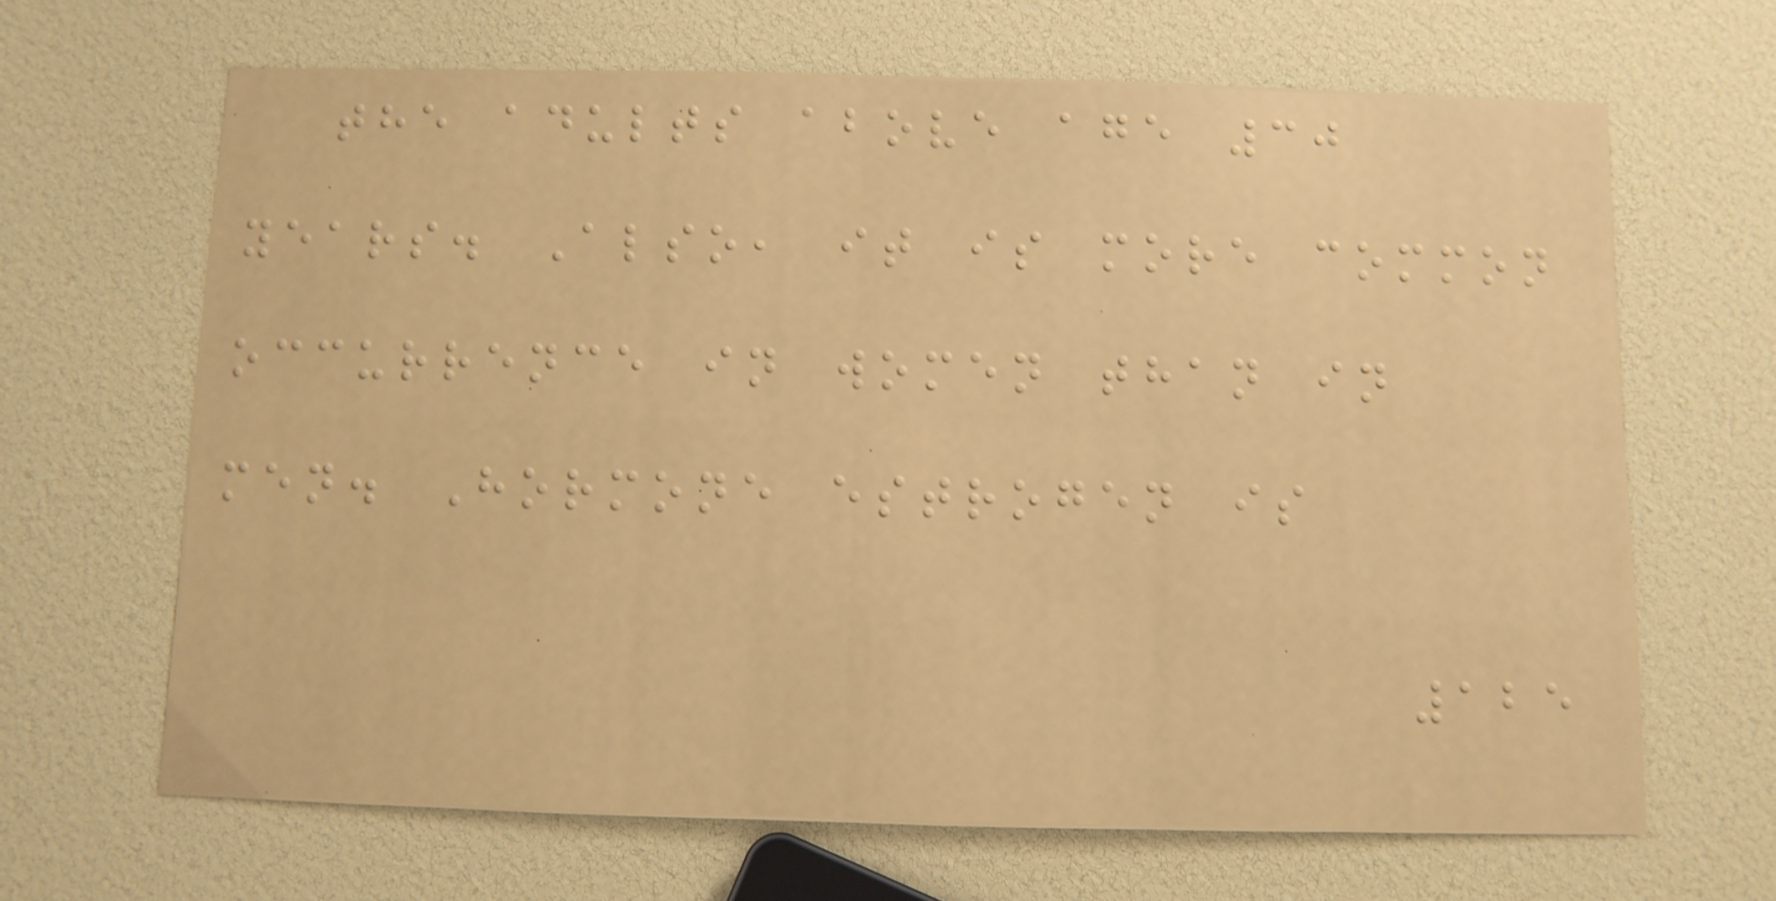the adults above age 30
years. Also, it is more common
occurrence in women than in
men. Hormone estrogen is
125
